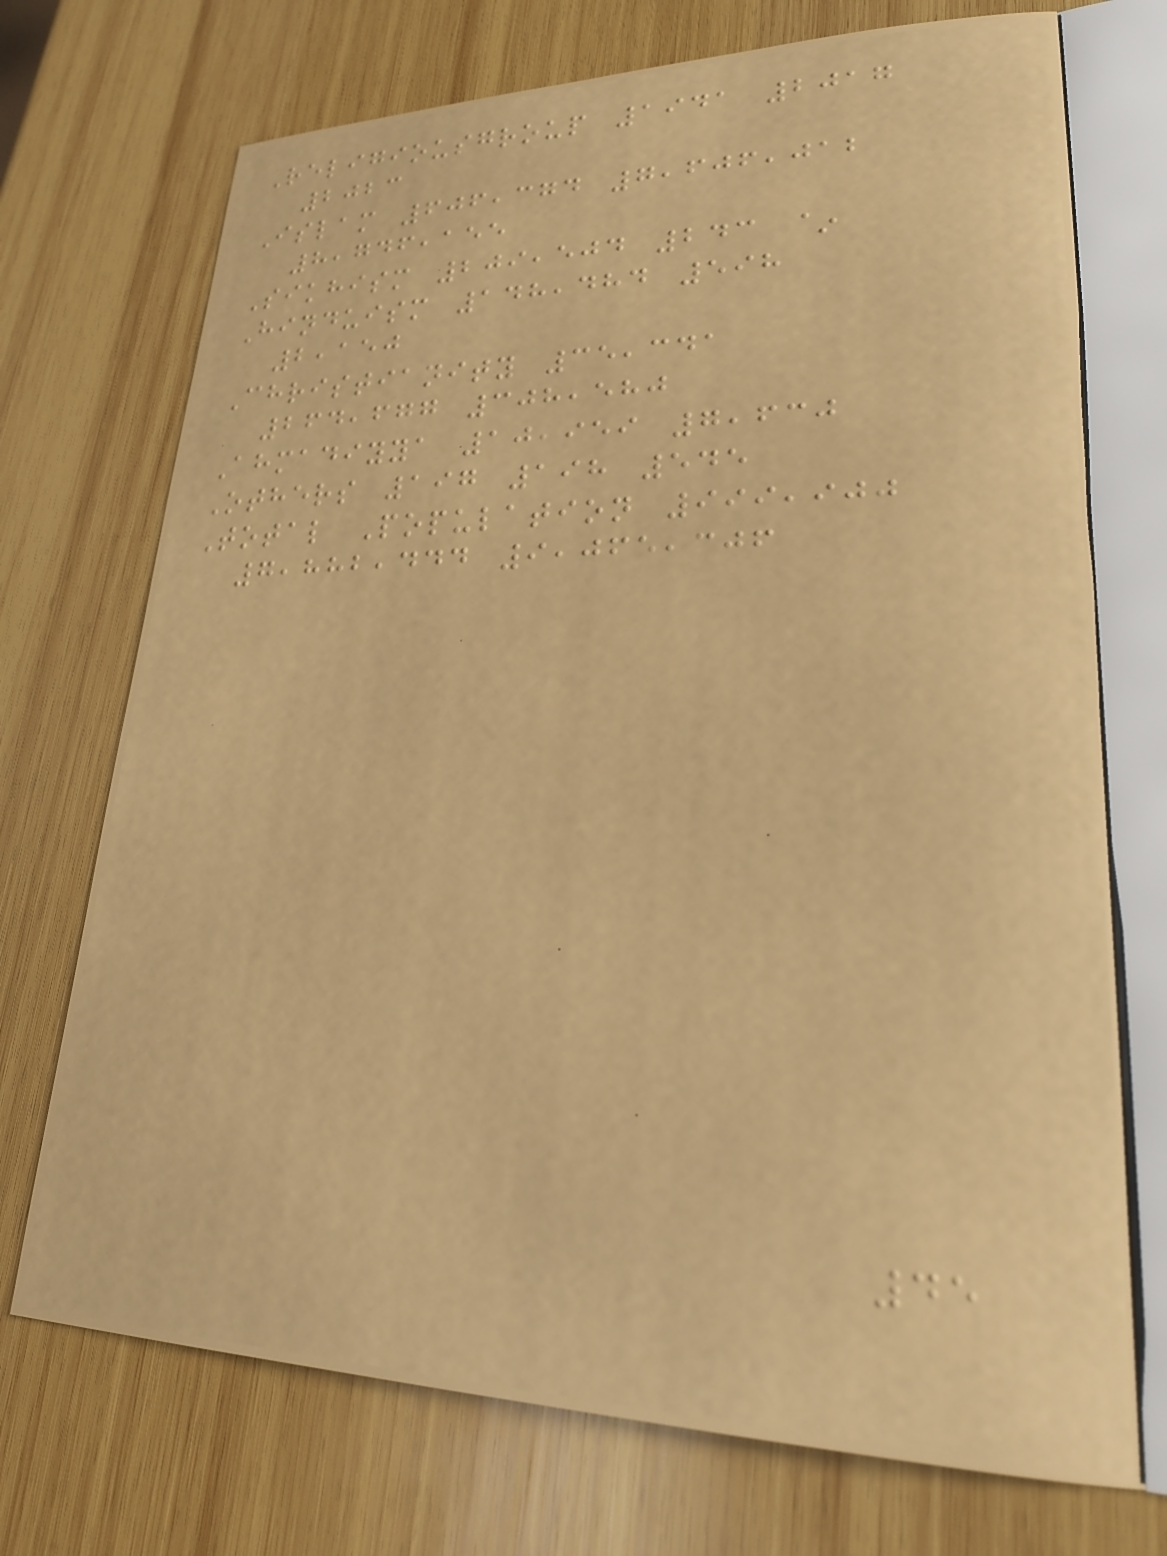Religiousgroup 1941 2017
2023
Islam 606,374 7,606,012
8,746,155
Sikhism 209,504 243 ~
Hinduism 148,484 598
2,150
Christianity 35,341
264,677 308,580
Ahmadiyya 10,959 7,630
Others 197 198 545
Total Population 999,900
7,882,444 9,065,306
45
